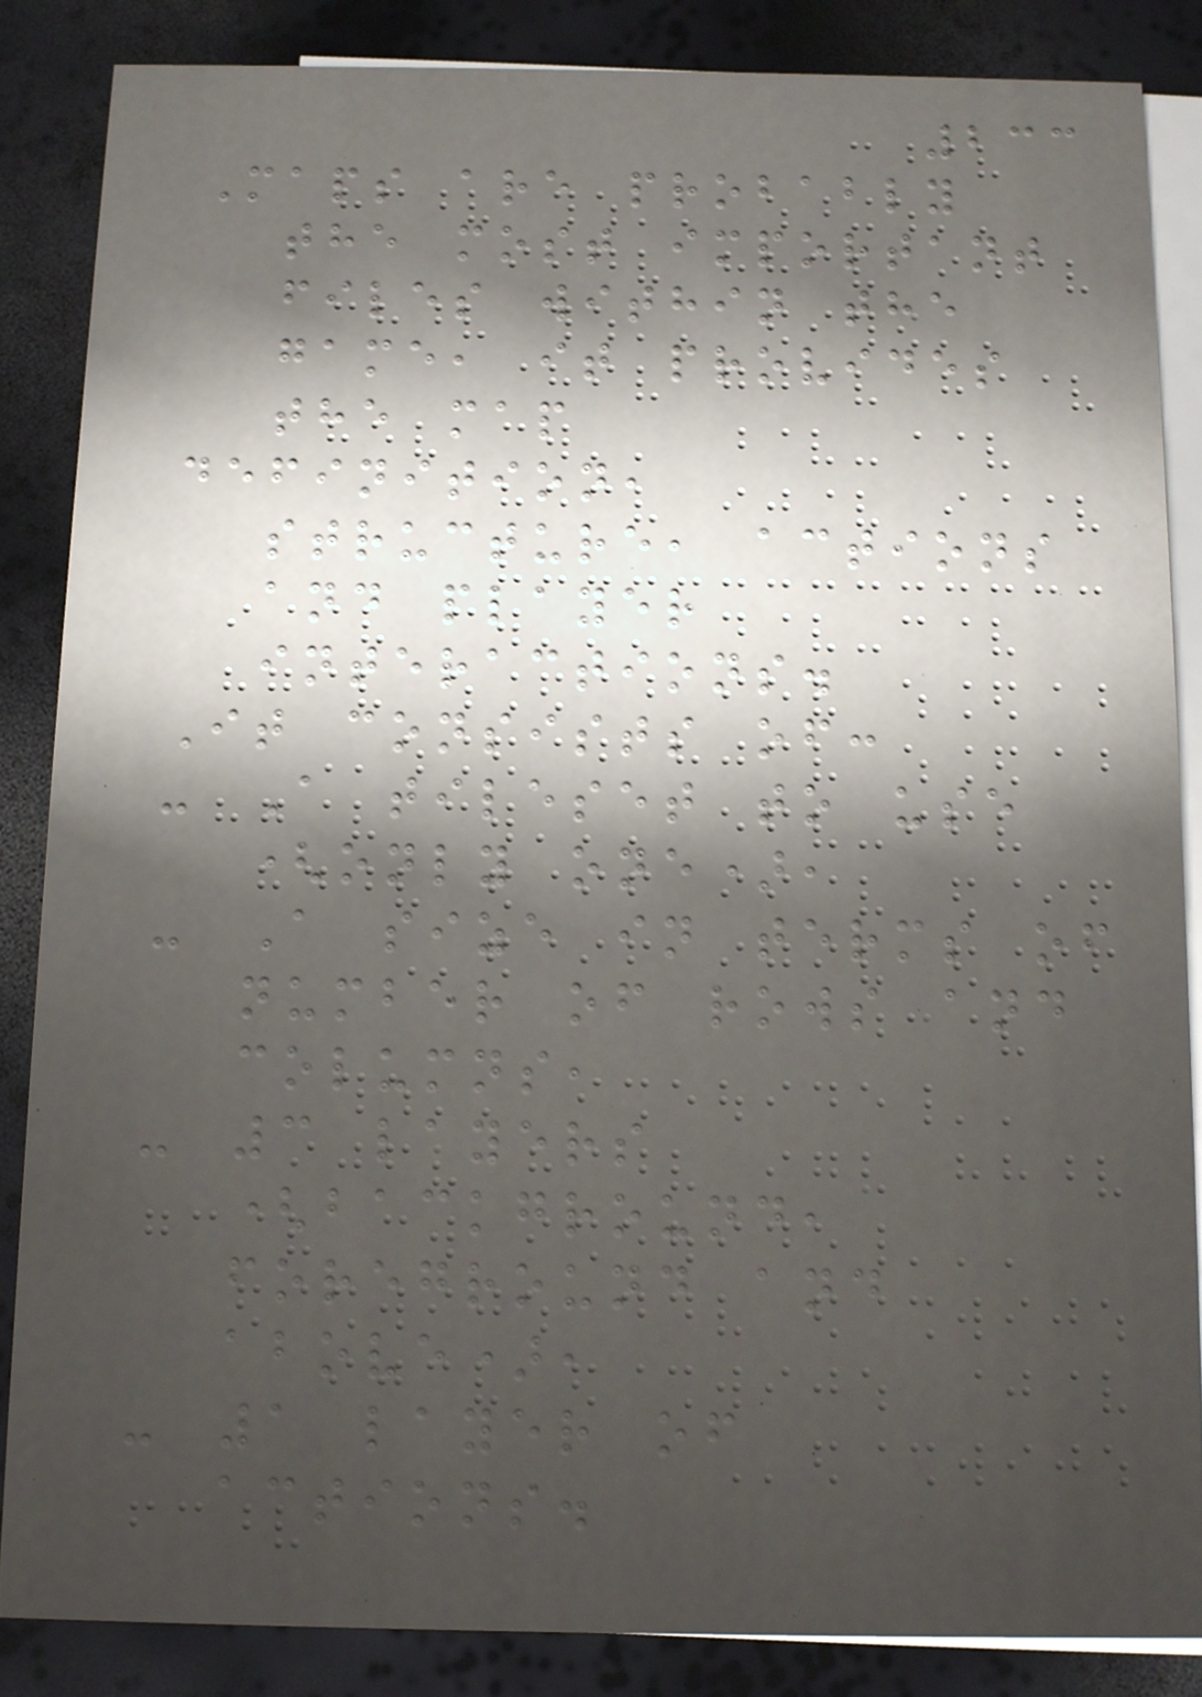233
Maps are probably
the most important
files within the
game, it provides
the map
definition,
structure, actions
and player
interactions.
It consists of:
- A tileset to use
(only one),
- A size in terms of
number of rows and
columns,
- 3 layers
(background,
foreground and
above),
- 1 layer of
actions.
